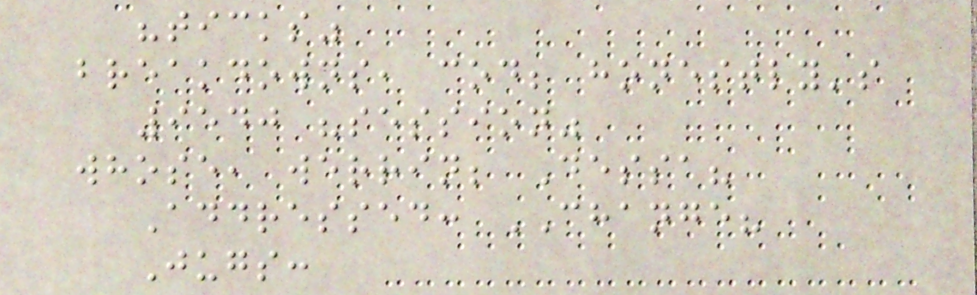"ticks"
breakdowns, cod; honestly's
9540 "session"
whose, werrin; Dessa?
Addressed: CHANGE?
Jugs:
